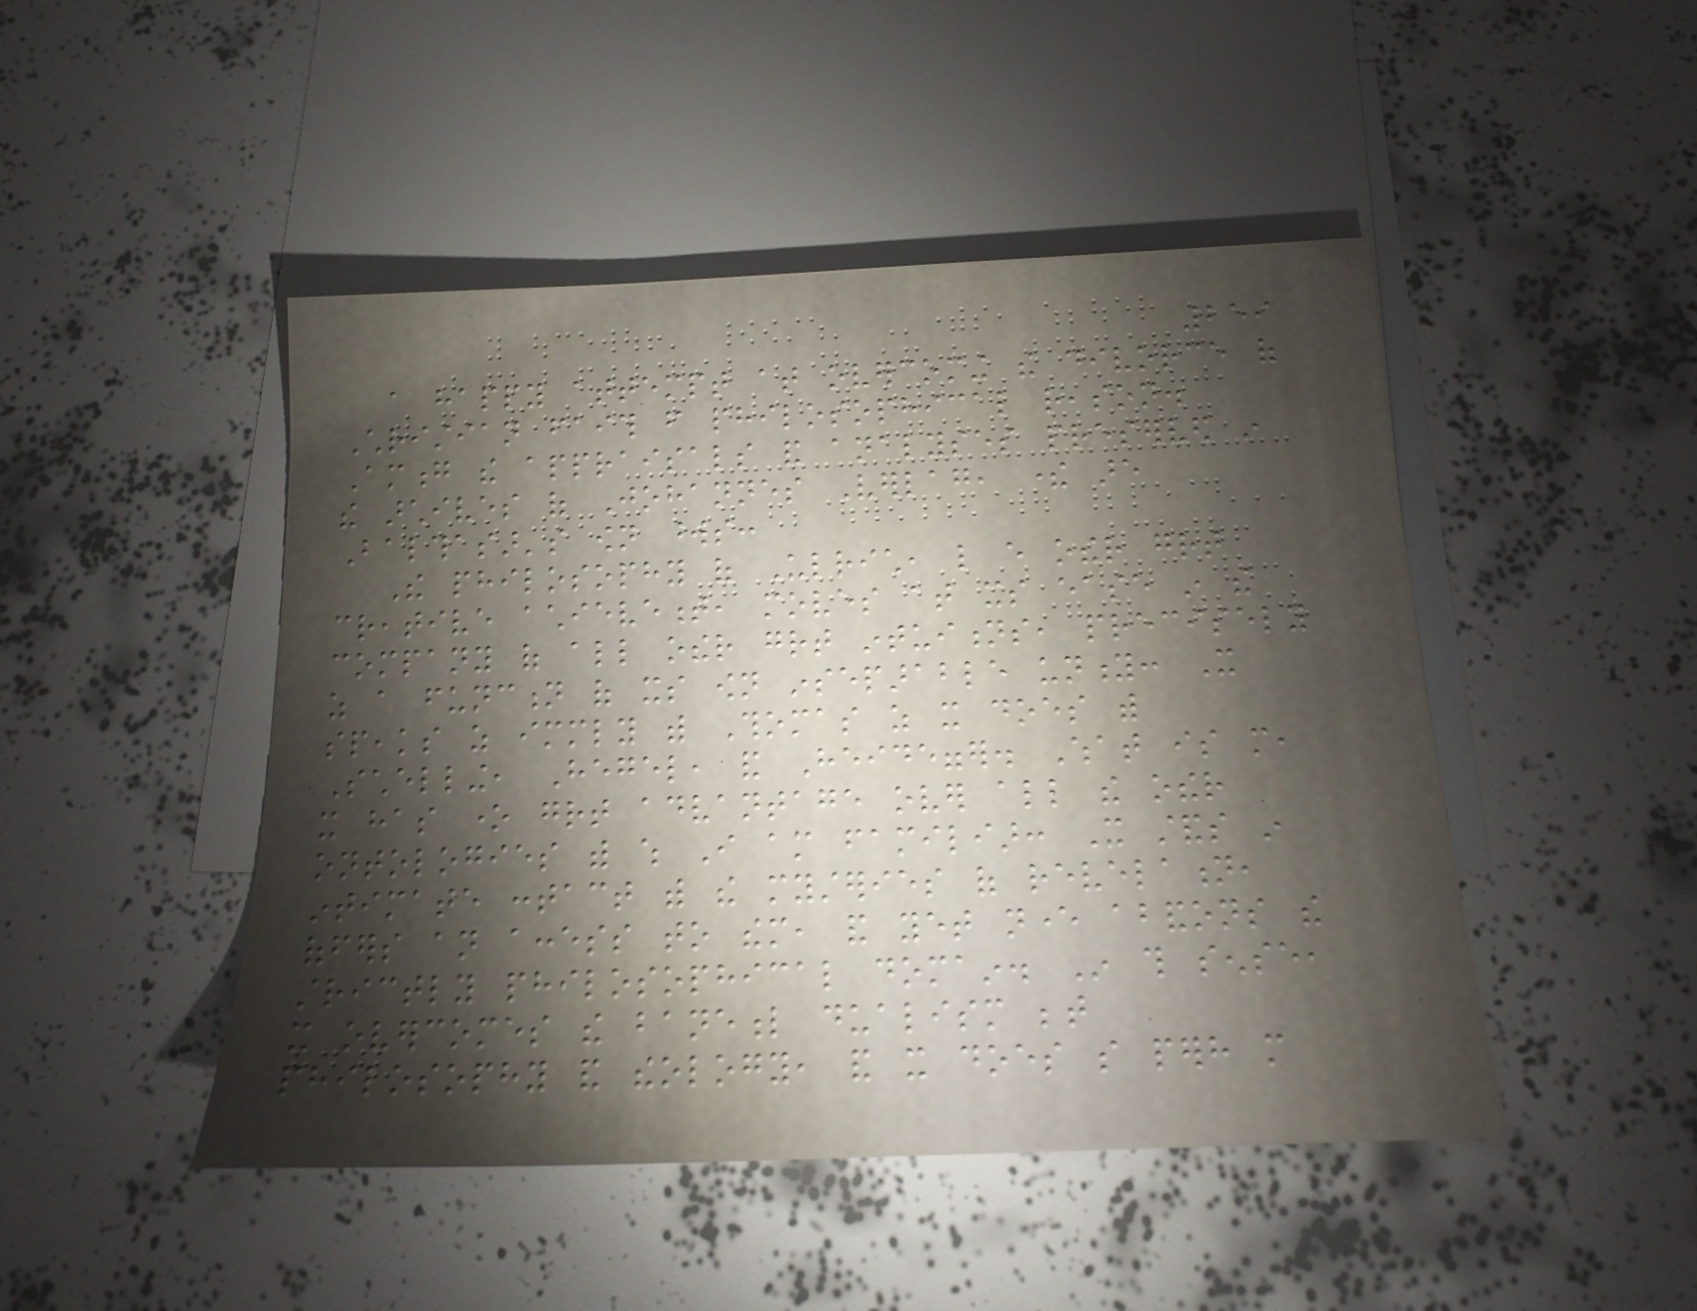259
a happy attempt at overcoming the divorce of
Christian faith from philosophical reason.
Among the appraisals and analyses preserved in
the archives of Johannes Verlag, there are
Balthasar's own words:
The philosophy of Ulrich, like every other great
creative achievement, moves at its ease in the
company of all other great intuitions, precisely
as a function of its own inseparable unity: It
speaks as immediately with Thomas as it does with
Schelling, Hegel, and Heidegger. What is more,
it has one great advantage over all the other
ontologies with which I am familiar: It stands in
intimate contact with the mysteries of revelation,
offers an access to them, and yet never abandons the
strictly philosophical domain. In this sense,
it overcomes the baneful dualism between
philosophy and theology, and it does so perhaps more
